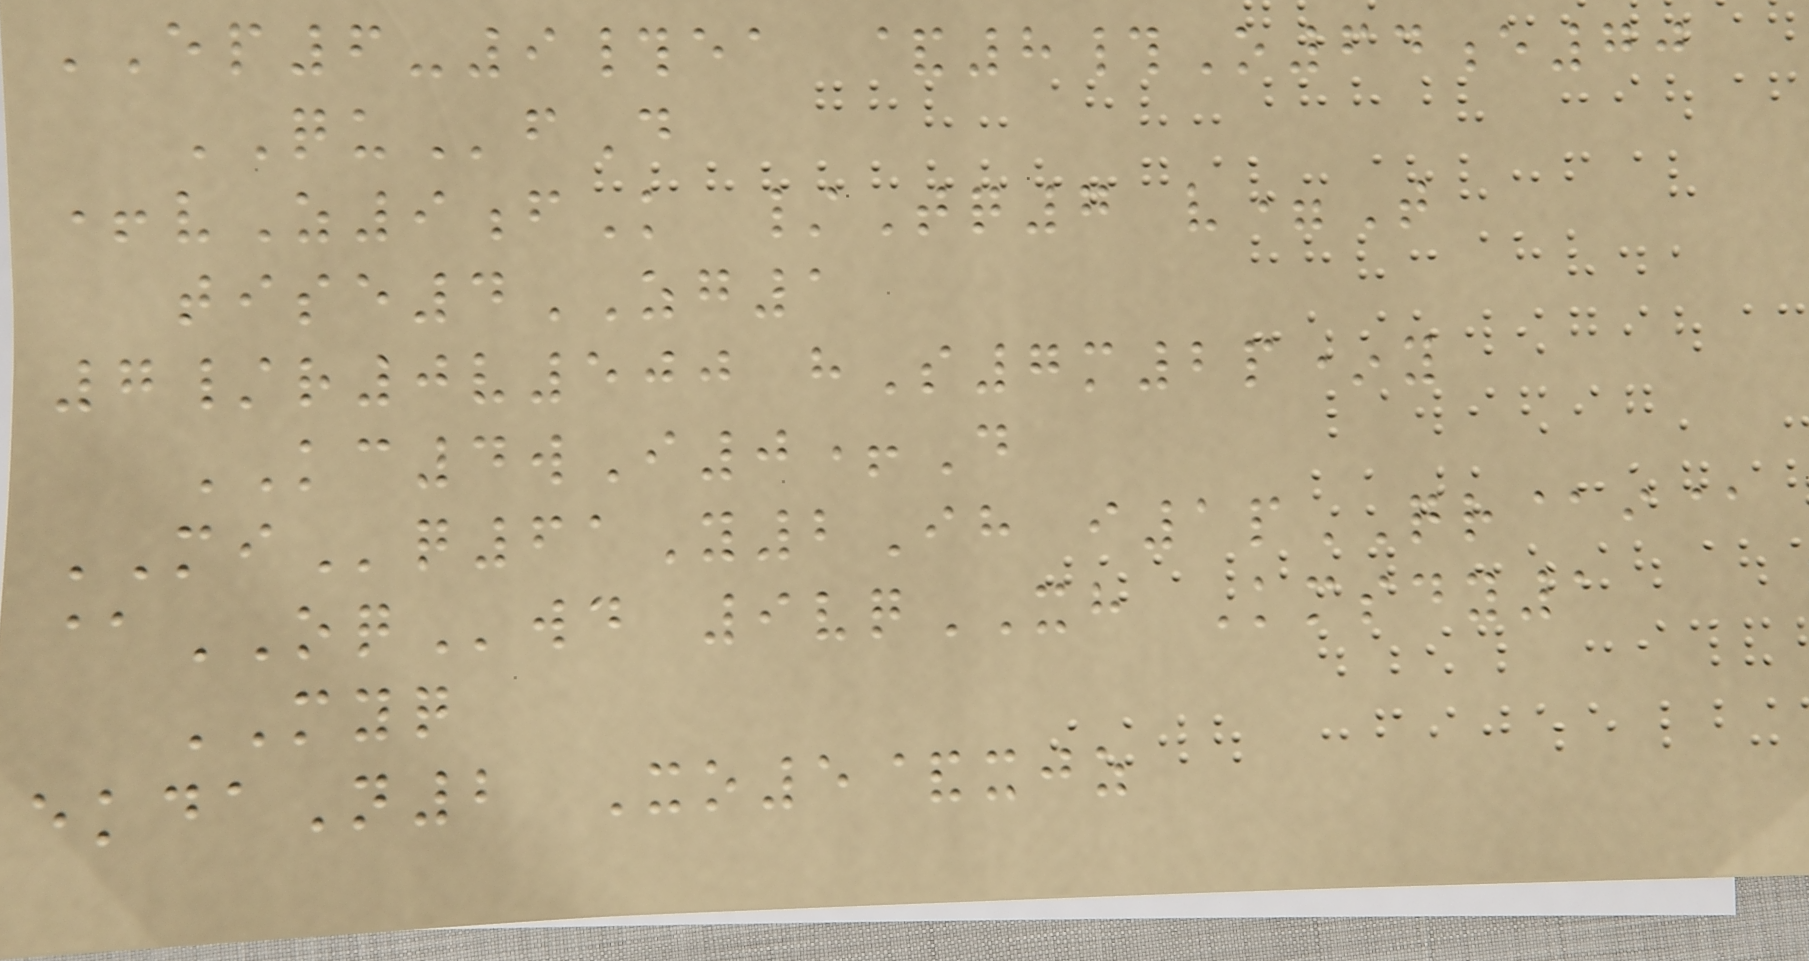EP6-9#ea &8#O64e70
QUfD
+vZ9fK /Tq7 v=T
tise4ZG1
7/r0v500 hS7m2p*y
KC4wI0+D
MIq61Y2Ih i1pQR@i@
@OQwd 9vqXH Kmsdy1
MYQ
ekdaN2 Xo5&xjz
